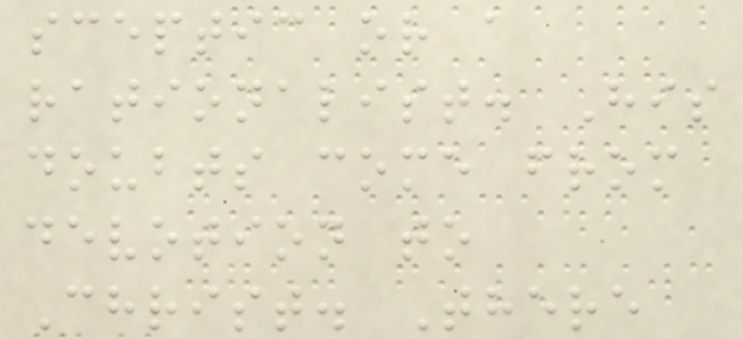sceptic or a
rationalist. His
doubts come from
devotion to
Christ. There
